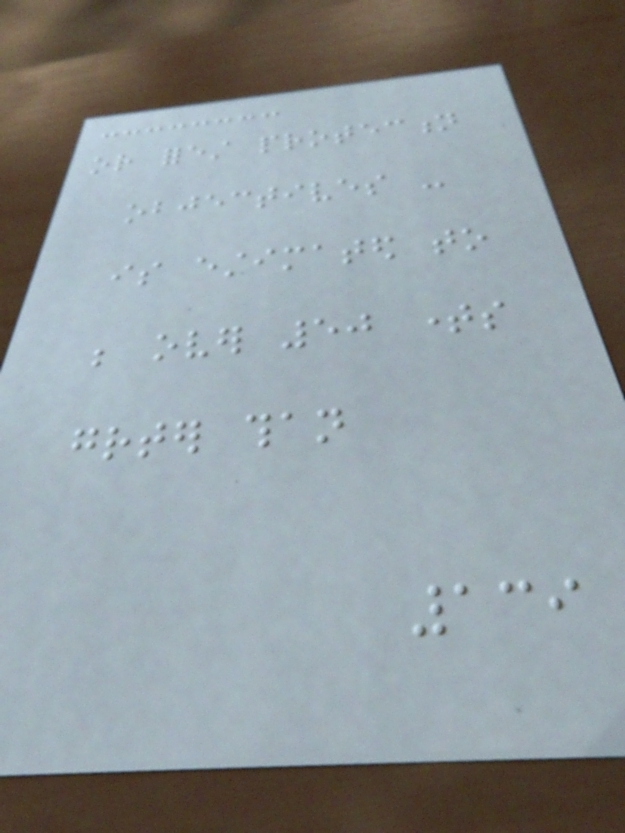or forest protection
objectives -
is estimated to
be over 50 times
greater than
139
